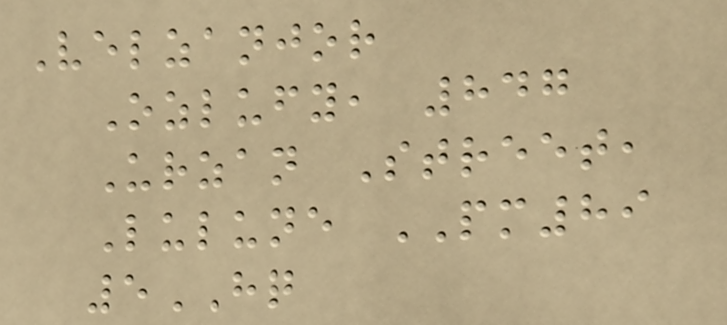Velzanjor
Ozlufy, 847
Urzan Street,
Lulune PM89
5HQ
